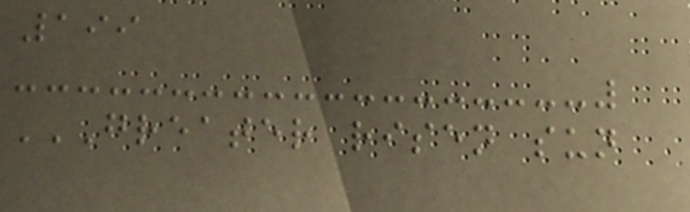199
GREATER RISEN SUN
